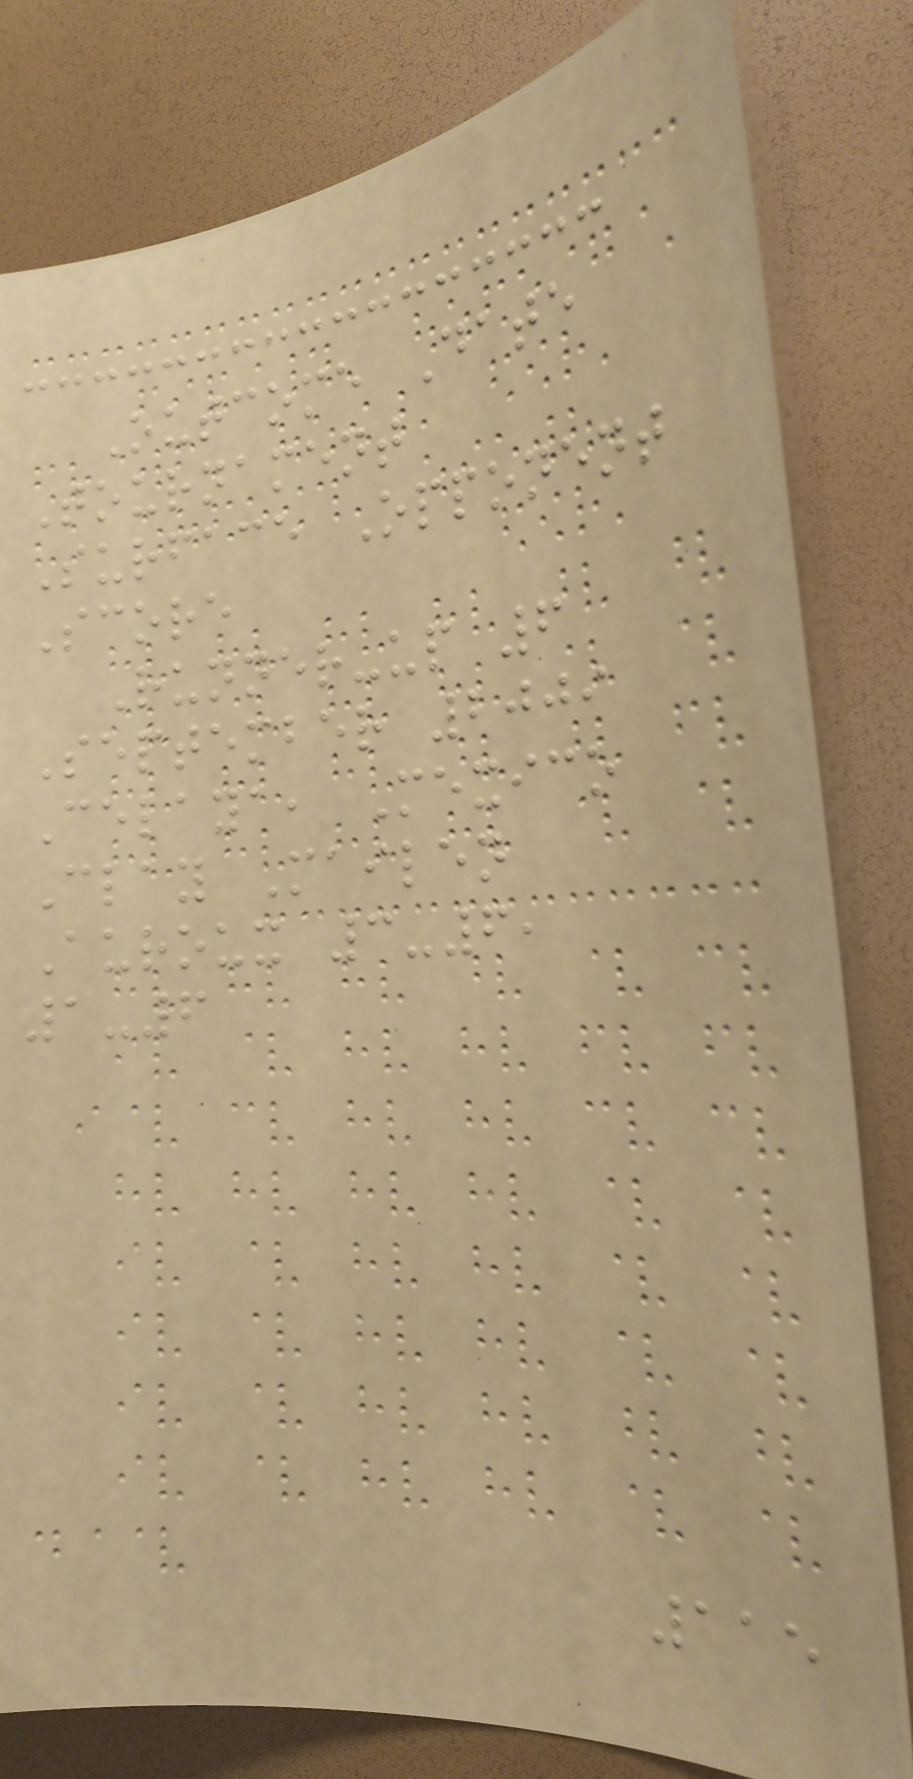Outcome Date
Tournament
Surface Opponent
Score
Runner-up 6
September 2009
Celaya, Mexico
Clay Mailen
Auroux 3-6,
1-6
115
